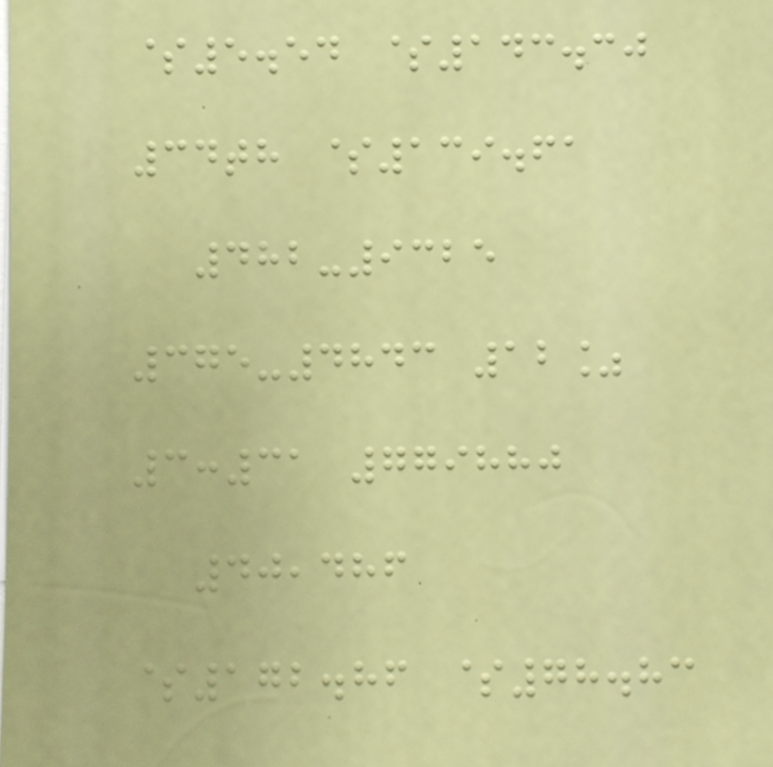$5.54 $143.30
34th $139.61
482-9325
375-4843 12%
3:31 779880
40,486
$172.86 $78.83
